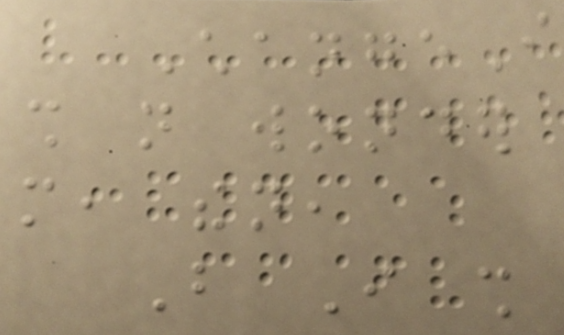ChangeI
shall not wonder
more, then,
But I shall
